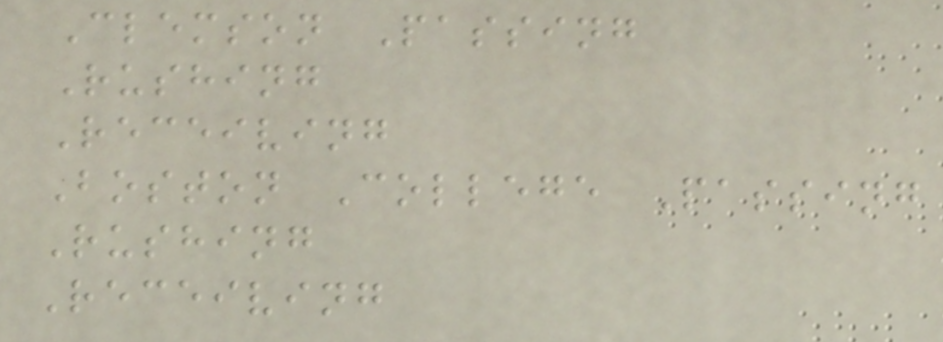Clemson Passing
Rushing
Receiving
Boston College Passing
Rushing
Receiving
